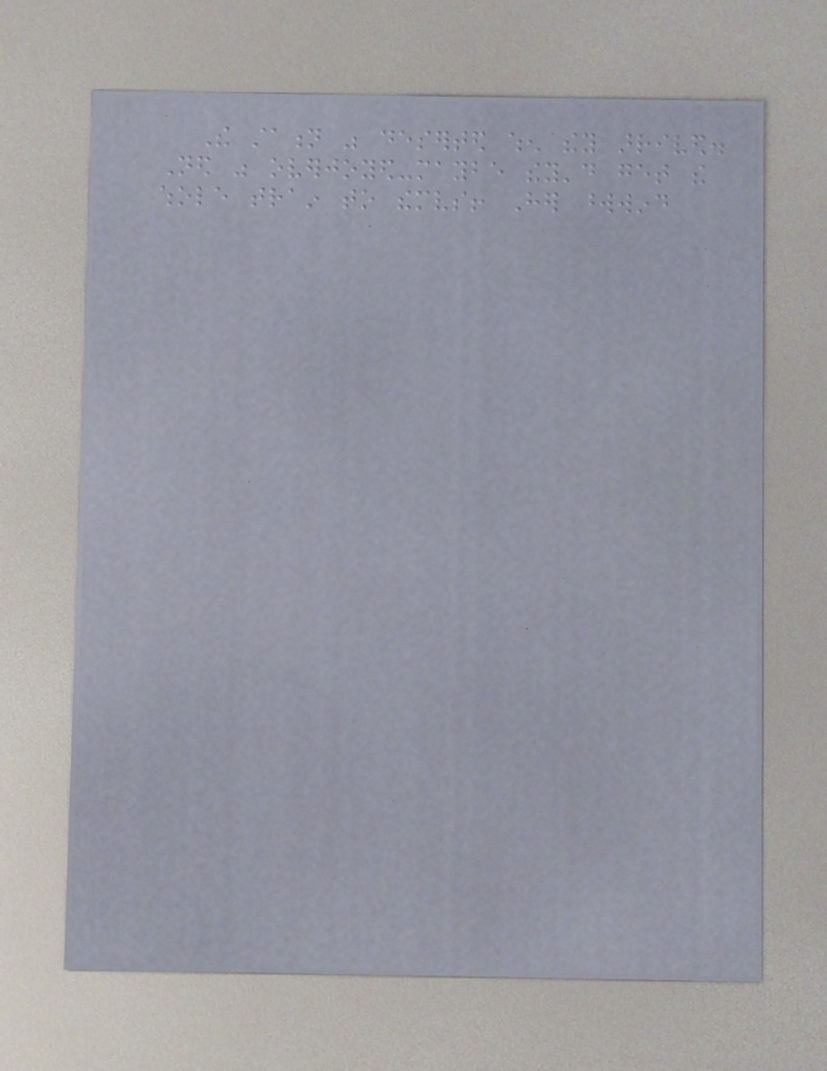The station was deserted when they arrived.
Ned was overjoyed-maybe they'd get the
whole train to themselves! Her wordwind
